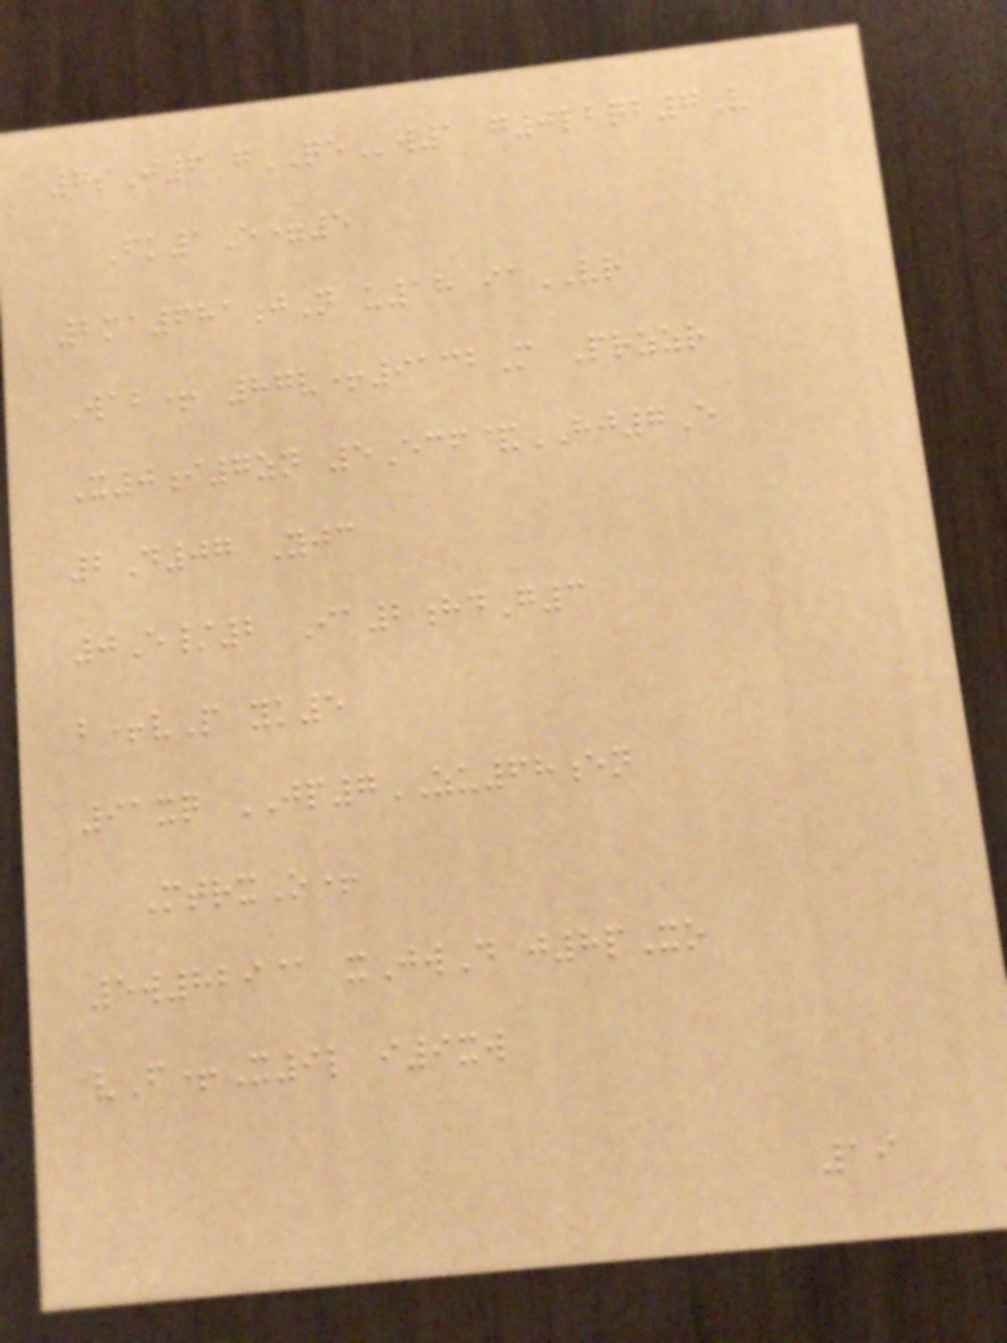7sJ6 gQEw1 g0lbqb7V
Fk1E=5
2ma681jN u18 iaVR
Wab+ 87v+9132M Przzr
X0i7zn 5Ecf&HJ7E
2D07 Yjc
0E/2 Ia2hdG3
b+vP yk5
91xq JP7ZU68en
MtrxO+
5w829@ xJwD j8pXo
vF+X9l i9xw
19
